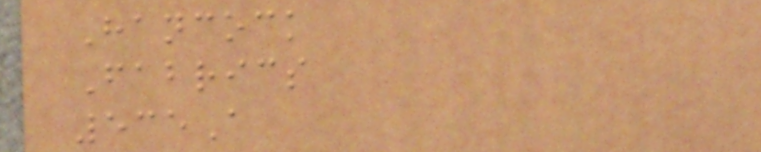Hancock
Fabrics
535A
